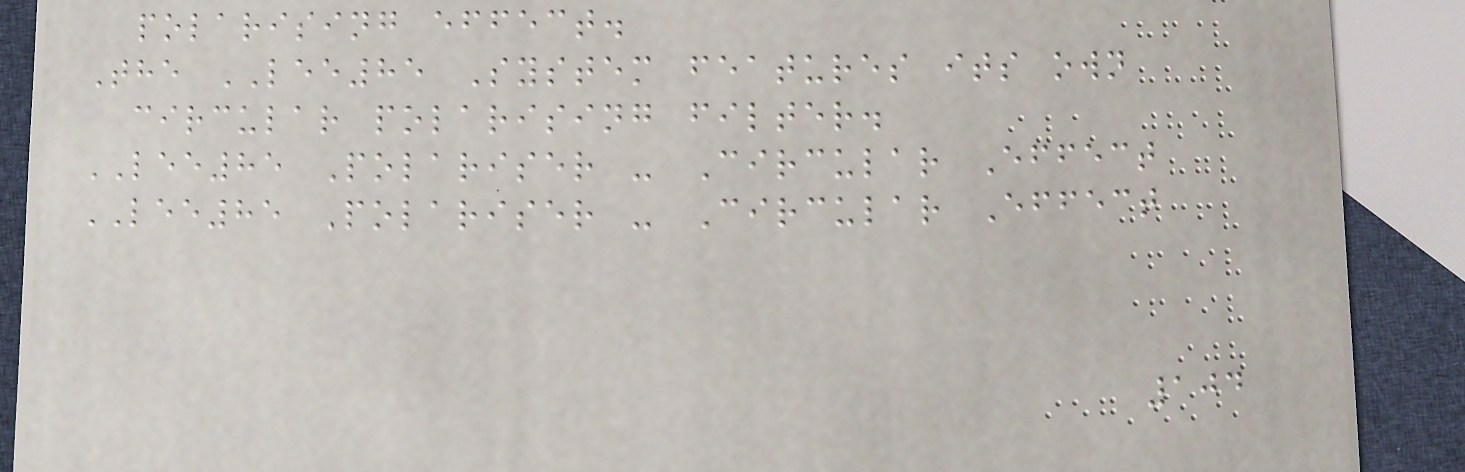polarising effect.
The LEE85 System features its own
circular polarising filter.
LEE85 Polariser - Circular Effect
LEE85 Polariser - Circular Effect
104
